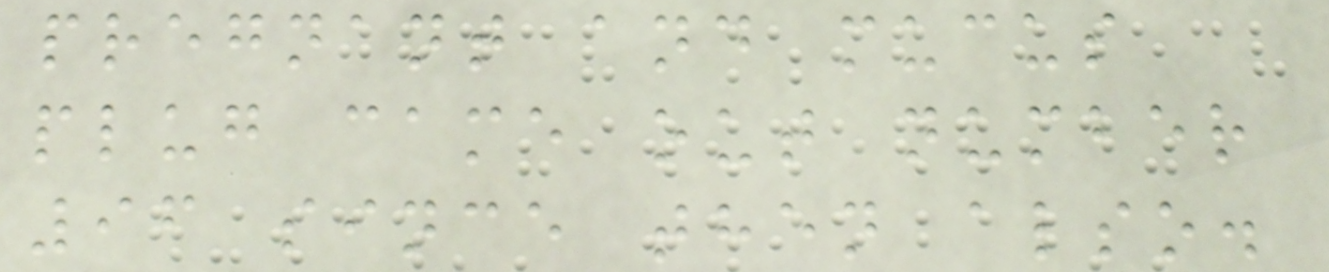pregnant and mucus
plug came out number
96 since then also.
